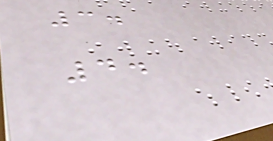3.
4.
